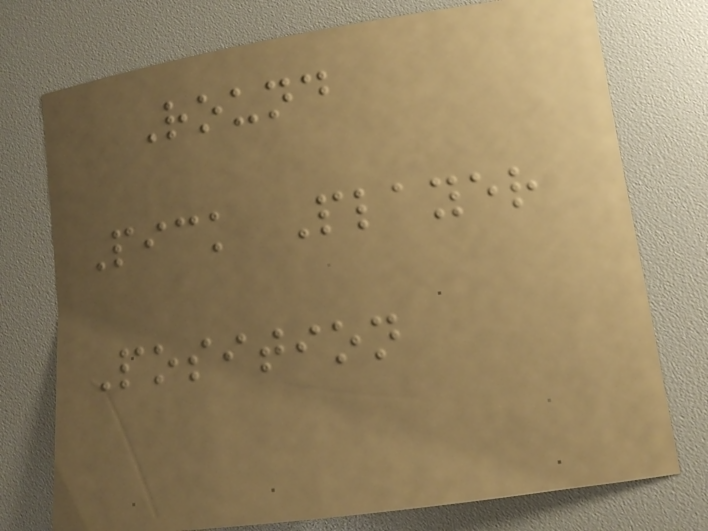Round
Pick Player
Position
